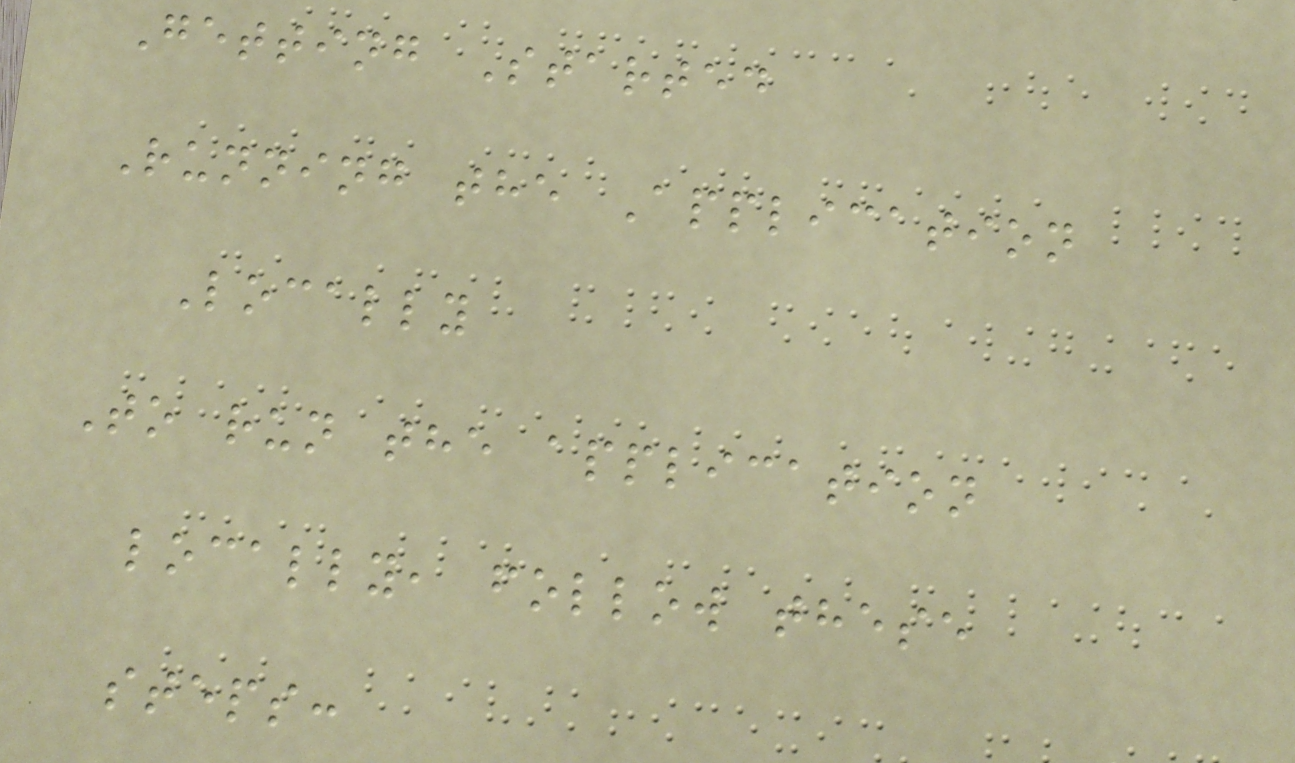Getting Started
Running the Application
Locally
To run the application
locally, follow these
steps:
